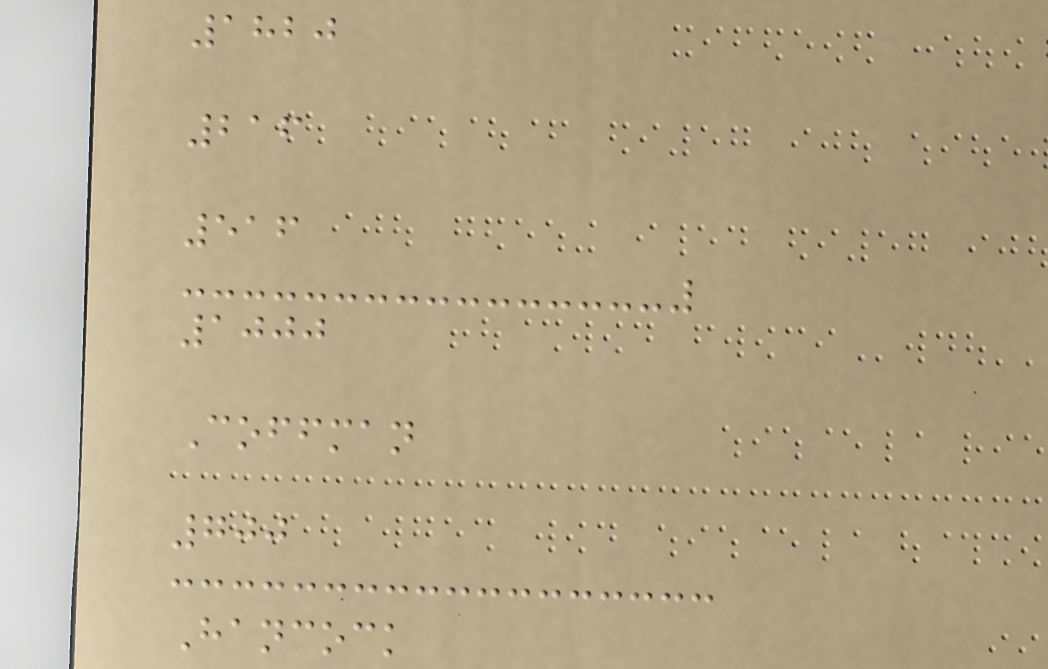1820
216
516
1000
Coffman
700
Hancock
